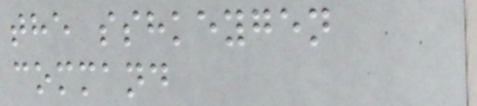the sshkeygen
command
